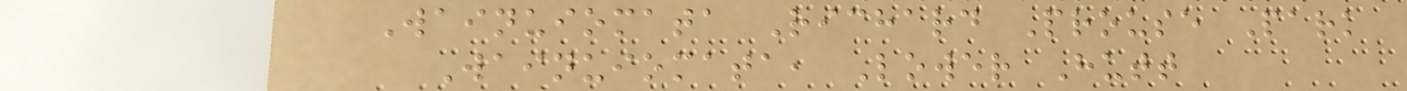Wainuiomata Richard Prouse Park
Wainuiomata, Lower Hutt
